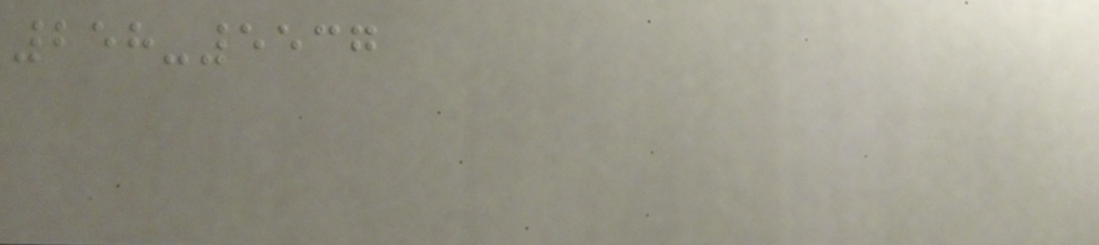258-5537
